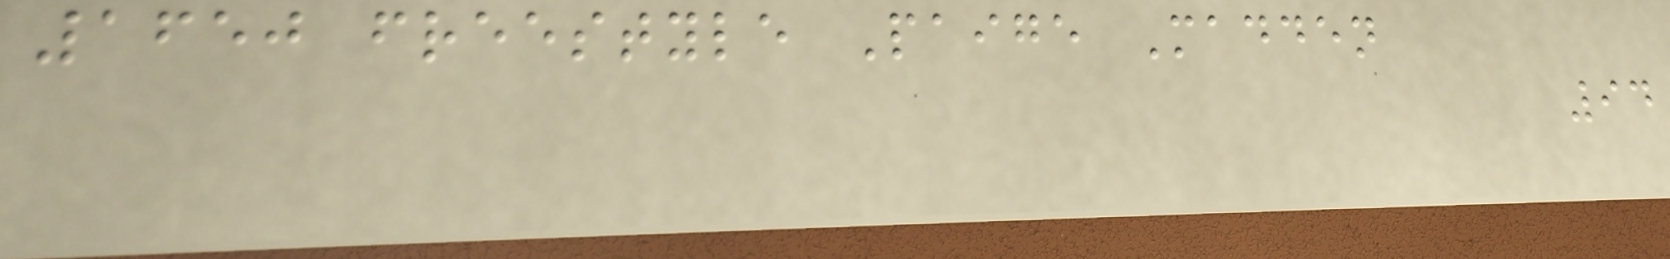1650 freestyle Paige Madden
94
